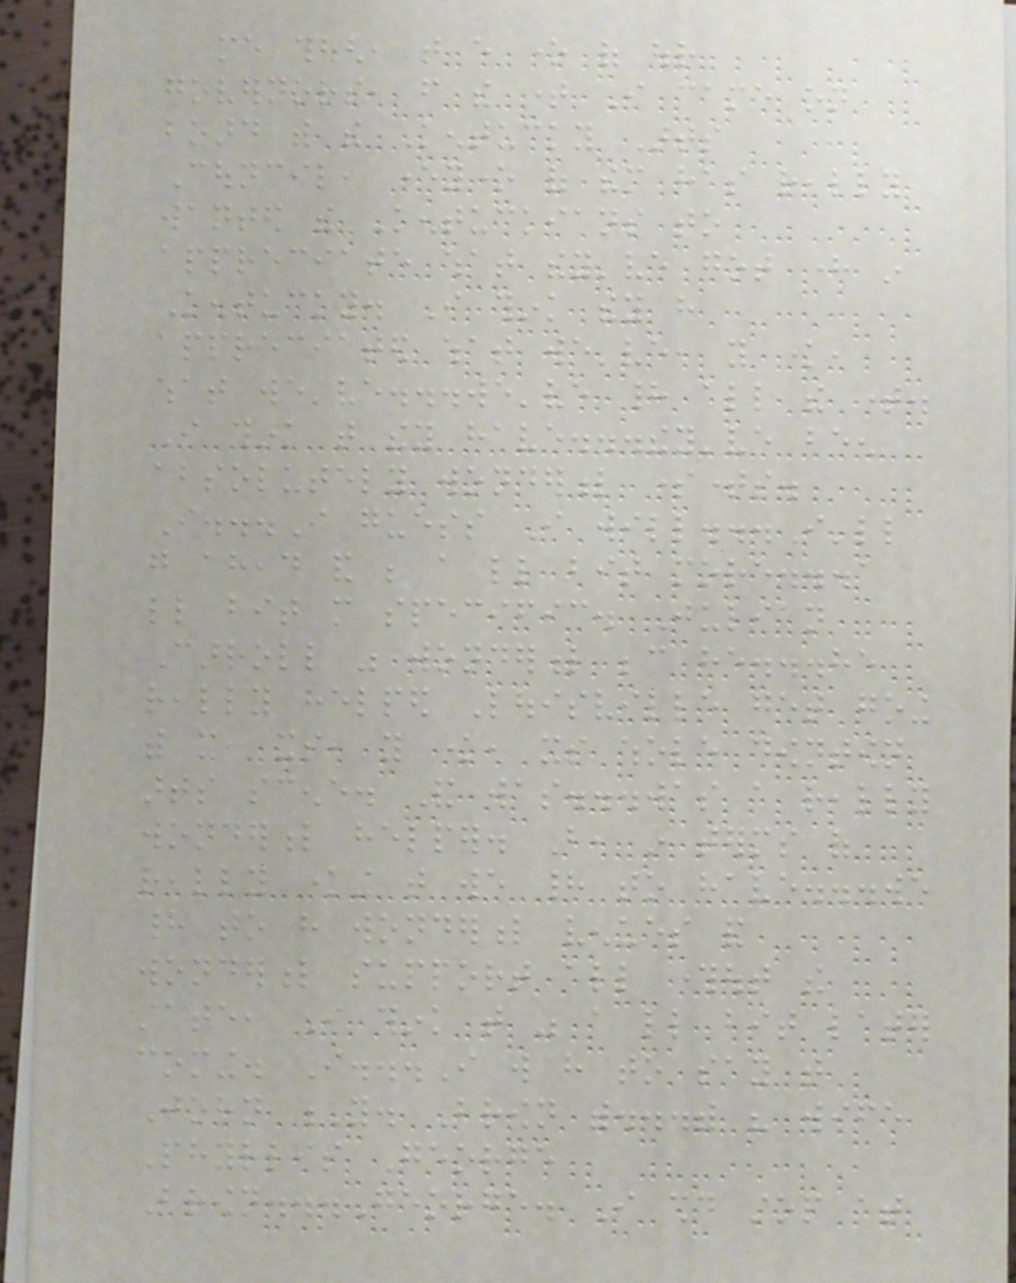me though, that every one of our
governors, from the time I came on
board with the Kentucky Arts
Council, everyone of them has really
wanted the Kentuckians to
appreciate what they've got here in
Kentucky. I think they have
appreciated what we've, you know,
what we've...we've had all the time.
I think that they have...they've been
absolutely wonderful sometimes.
I...I guess I will...I'll
go ahead and be a little bit more...a
little bit more specific. Julian
Carroll was wonderful because he...he
really helped Louisville get going
with it, its, you know, its whole downtown
arts scene. And was...was a really
wonderful helper. But, in terms of
really knowing that we had to have...we
had to have wonderful venues and
wonderful support all throughout the
state, I think that was a little bit later
coming. I...I will have to say that
John Y. Brown with...with his wife
Phyllis George
Brown...George. I should stop at
